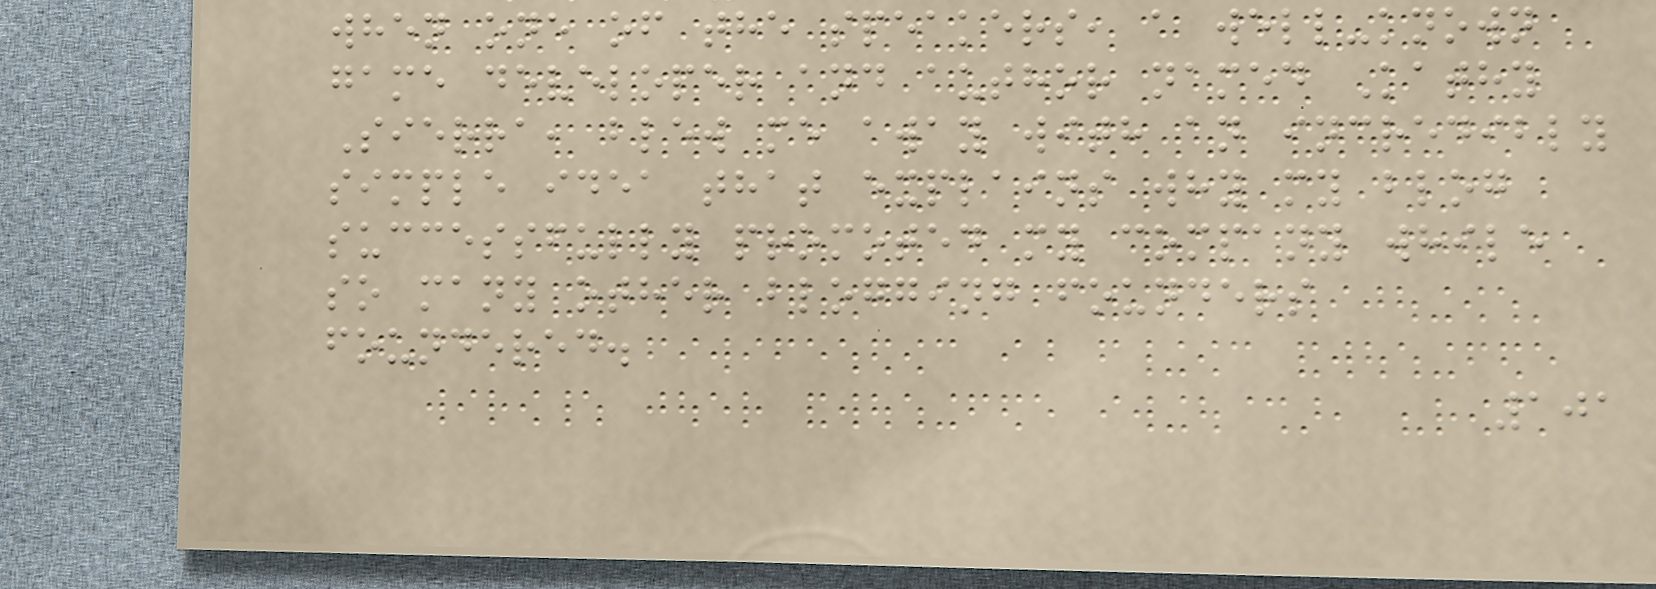when one of the speakers, a well-known
game developer and author named Kathy
Sierra, blew me away with an incredibly
simple idea that explains why my blog
successfully promoted my company while
so many other blogging founders
foundered.
101
